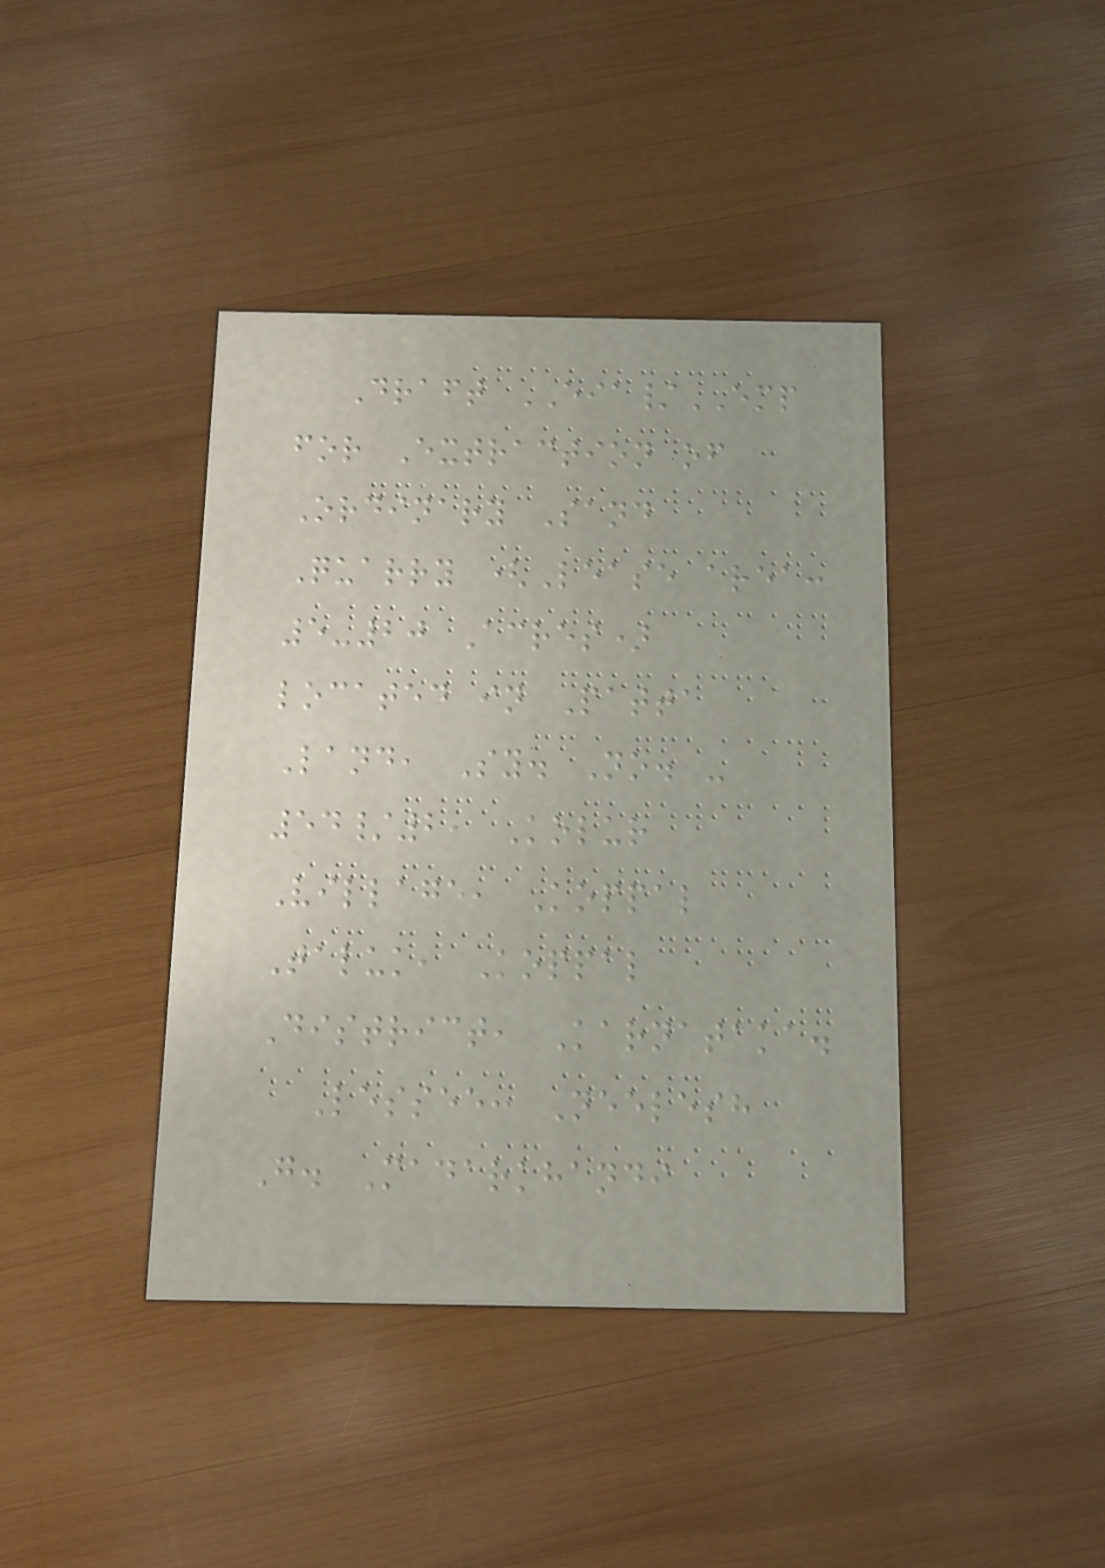Draft EIA/EMP
for Extraction of
Ordinary Sand
Quarry (Lease area:
5-20 Acres)
located in Patta
Land, Sy. No. -
54/2, Kolur
Village, Koppal
Taluk, Koppal
District, Karnataka.
Lessee: Neelesh
G. Madarkhandi
